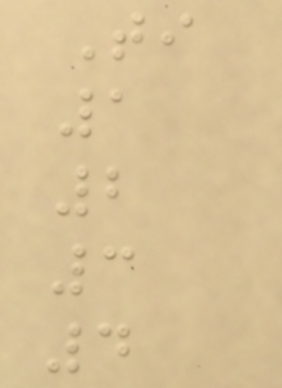Ti
1
2
3
4
